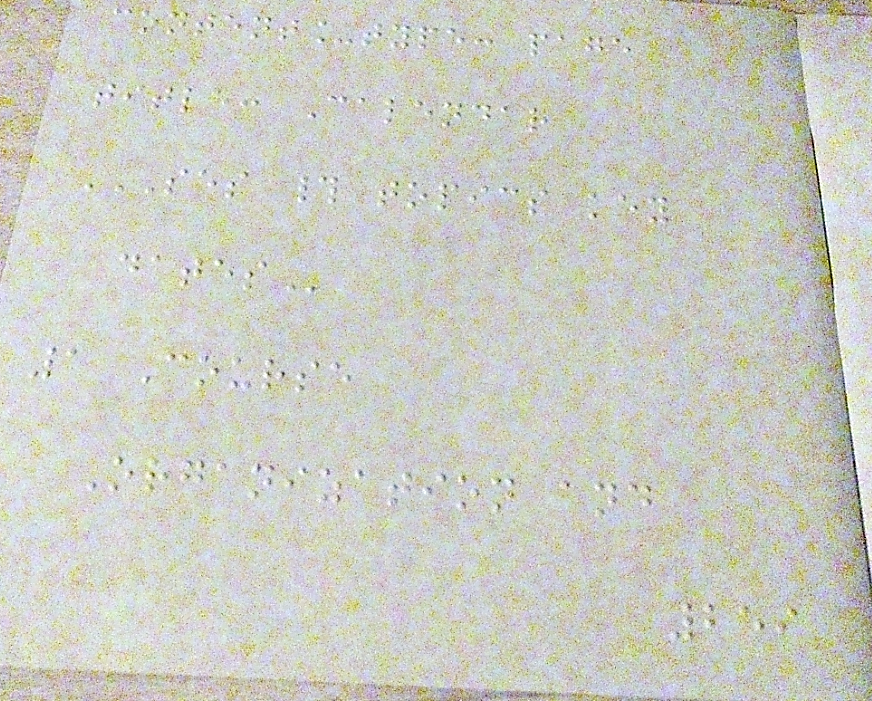content_type: page
title: Calendar
SES # TOPICS KEY
DATES
1 Course
Organization and
259
